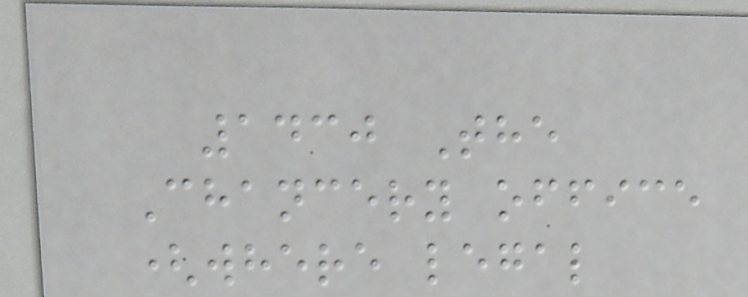1430 The
Chancery office
(where legal
